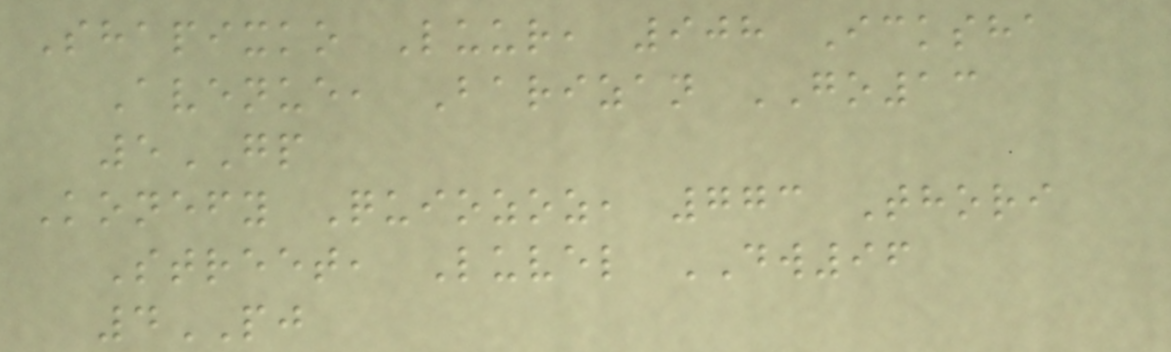Shapixko Luur, 908 Icksha
Avenue, Barizan GO13
5GP
Konefy Quiozoz, 773 Thori
Street, Luvel DW96
4PJ
